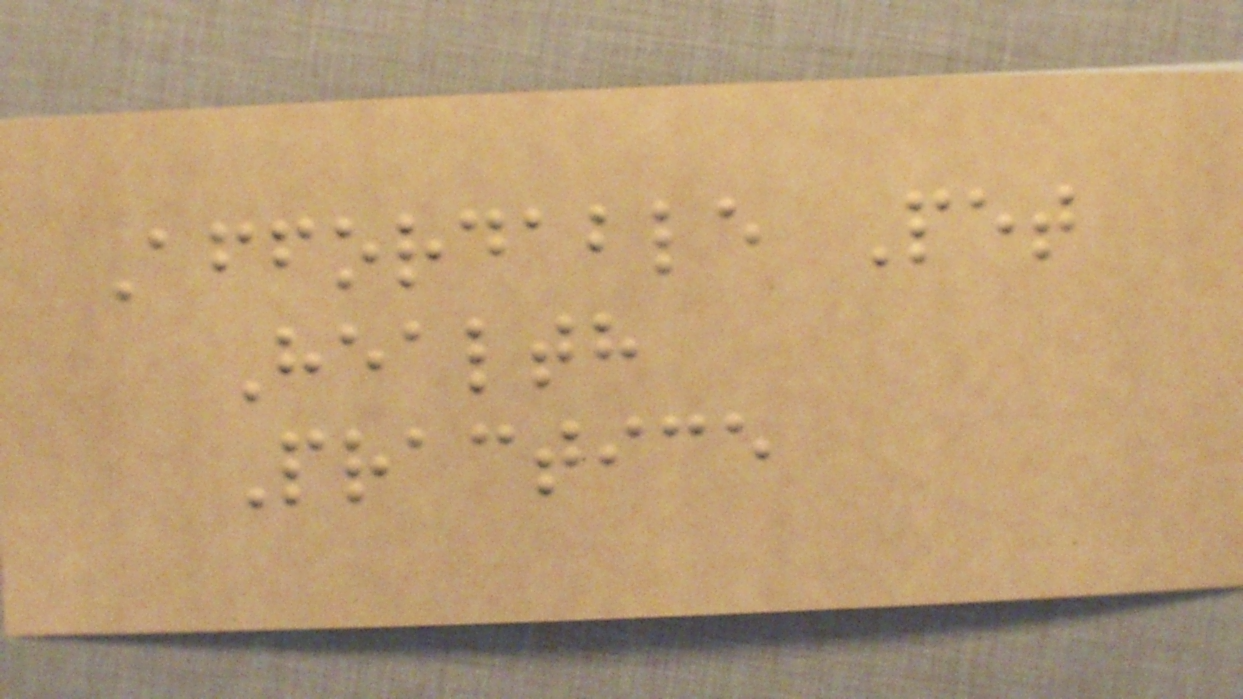Affordable Pet
Health
Practice
